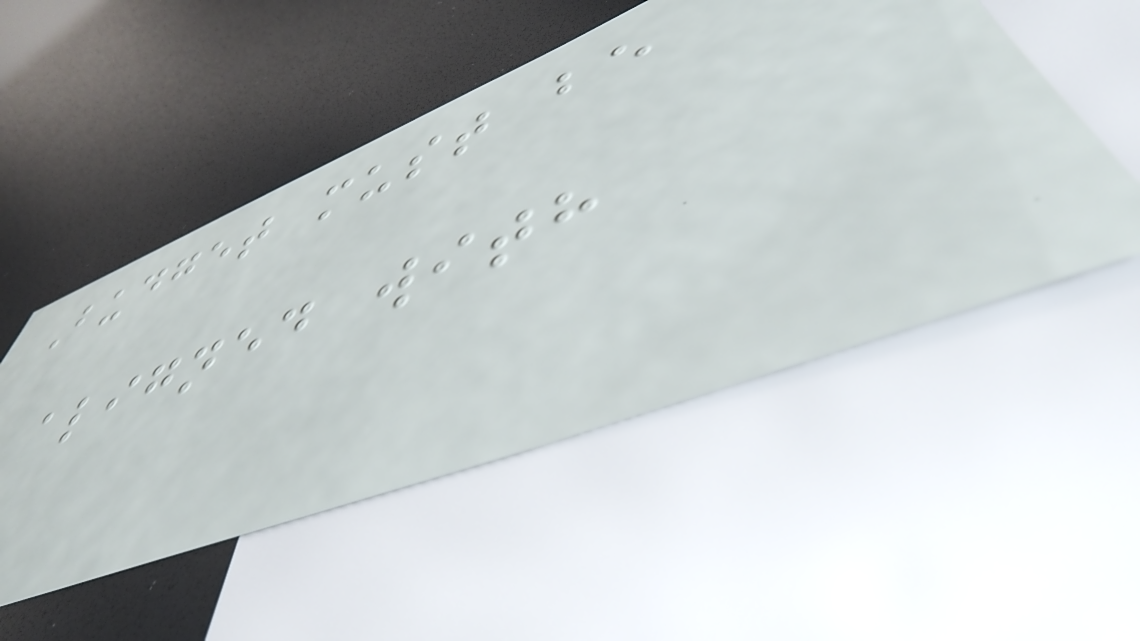Budget must be
aligned with
